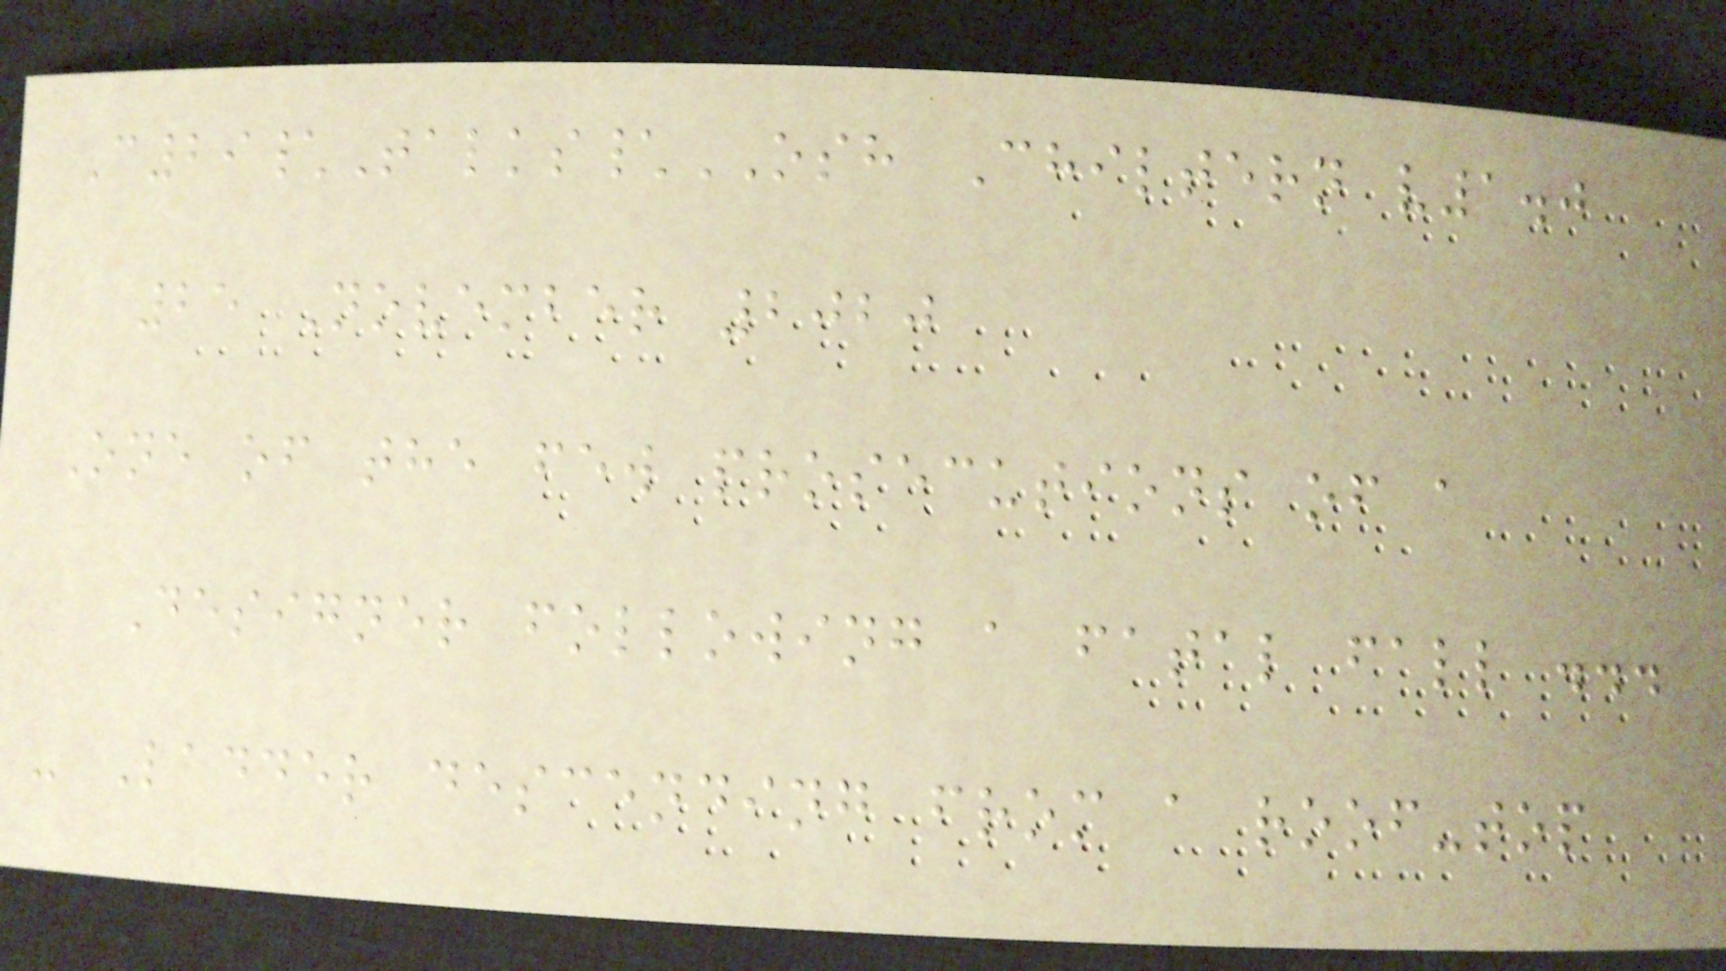C29\Talks\OSH Chiltern v1.0
25 November 2020
One of the few prosecutions of a
Designer following a fatal fall ...
- Ladder descending from a roof-top
